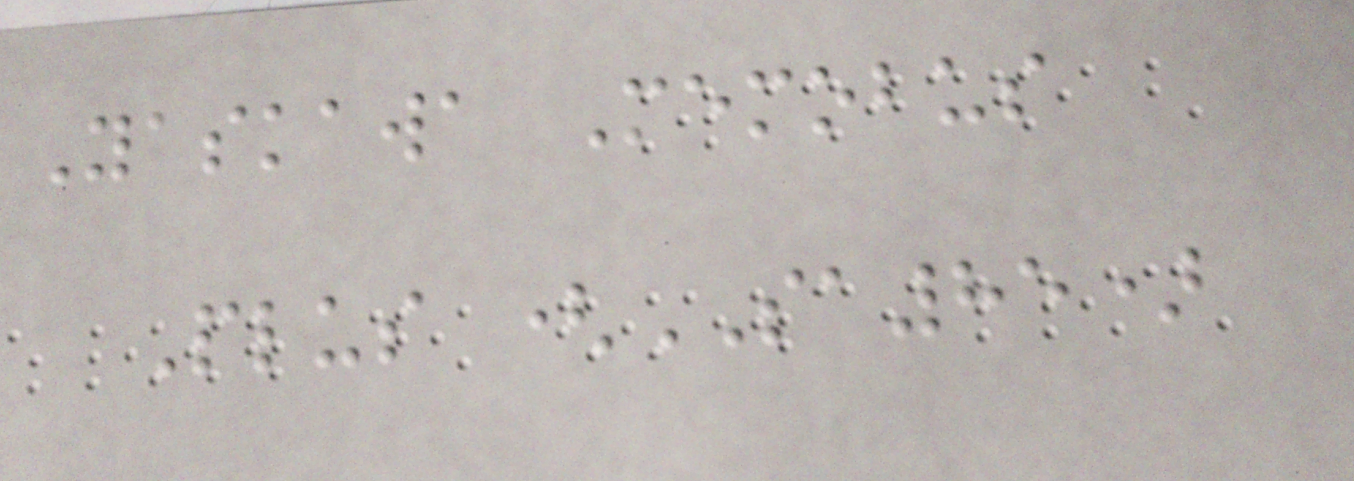Yaskawa Memobus
Plus (SA85)
